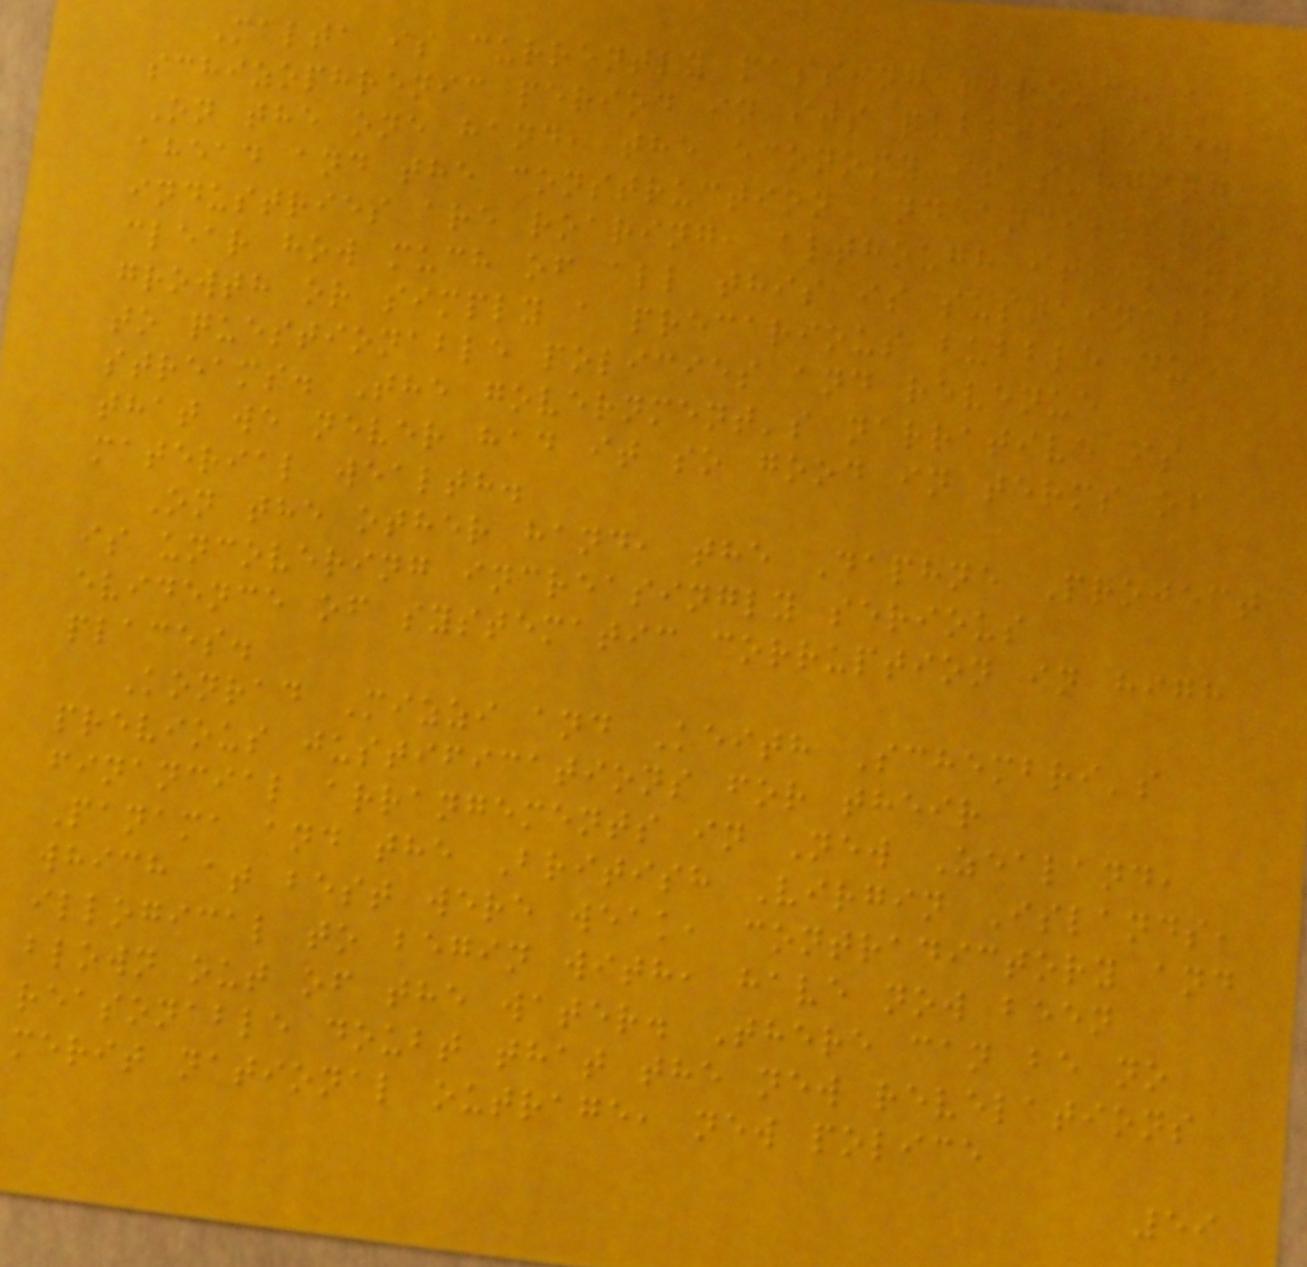Malta is currently passing through a
schizophrenic period in its public life.
On the one hand, the economy is surging
ahead and the construction and ancillary
industries are roaring, although it is not
clear how much of all this is sustainable
growth or simply a precarious bubble due
to questionable policies and revenue
streams. The government's narrative is
that we never had it so good in terms of
material wealth.
On the other hand, the Daphne Project
is uncovering increasingly serious
evidence of systematic corruption in high
places.
Konrad Mizzi and Keith Schembri's
previous justifications for their
financial arrangements in New Zealand,
Panama and the British Virgin Islands,
which at best were weak, contradictory and
illogical to begin with, have now been
blown out of the water. There can be no
reasonable doubt that the new revelations
merit national outrage, new police
59
